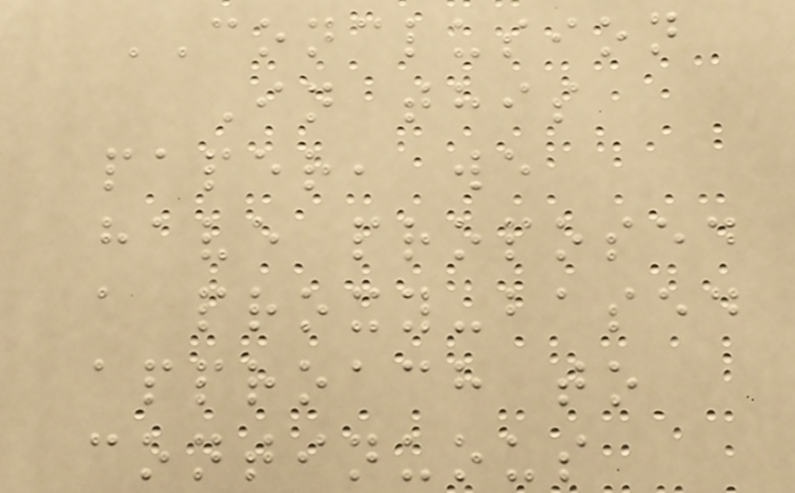CONCLUSION
In this
paper, we
have proposed
a proxy-based
approach to
continuous
